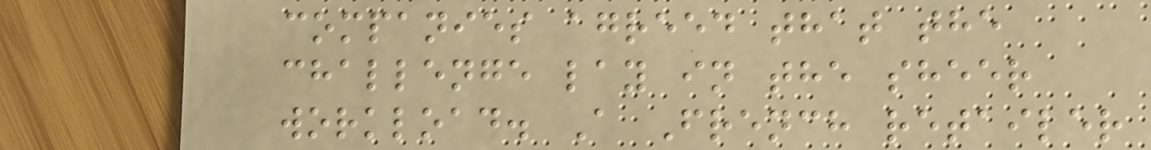companies agreed that the
challenge lay in the sheer
workload. A French retailer
